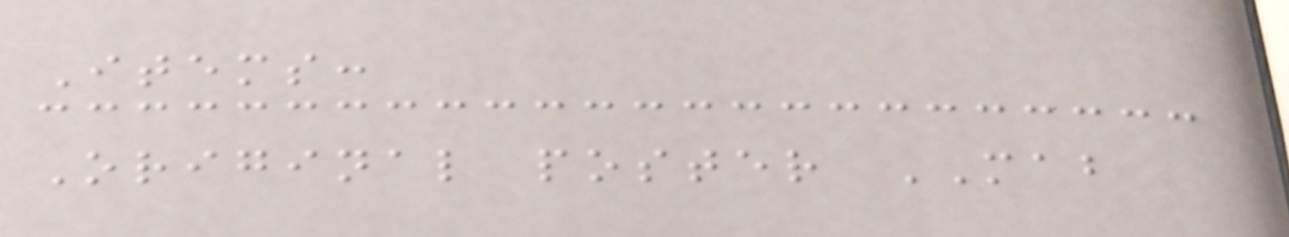Items:
Original poster MAB
